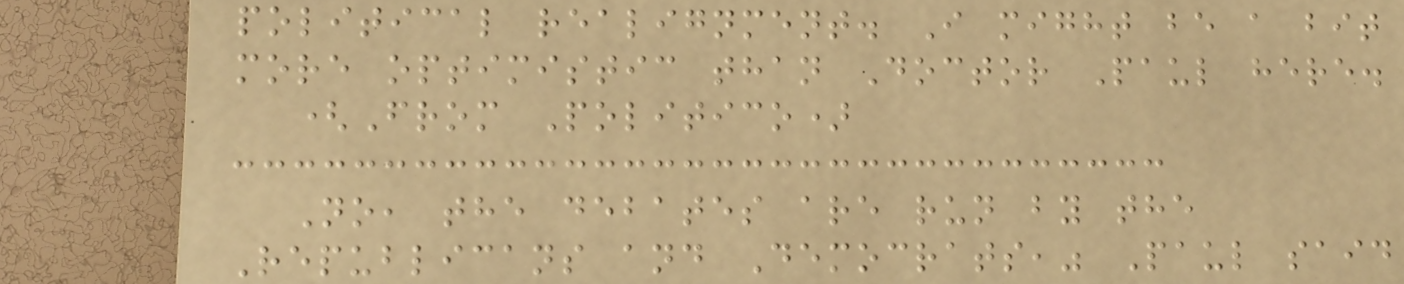political realignment. I might be a bit
more optimistic than Doctor Paul here.
(From Politico)
No, the debates are run by the
Republicans and Democrats," Paul said
